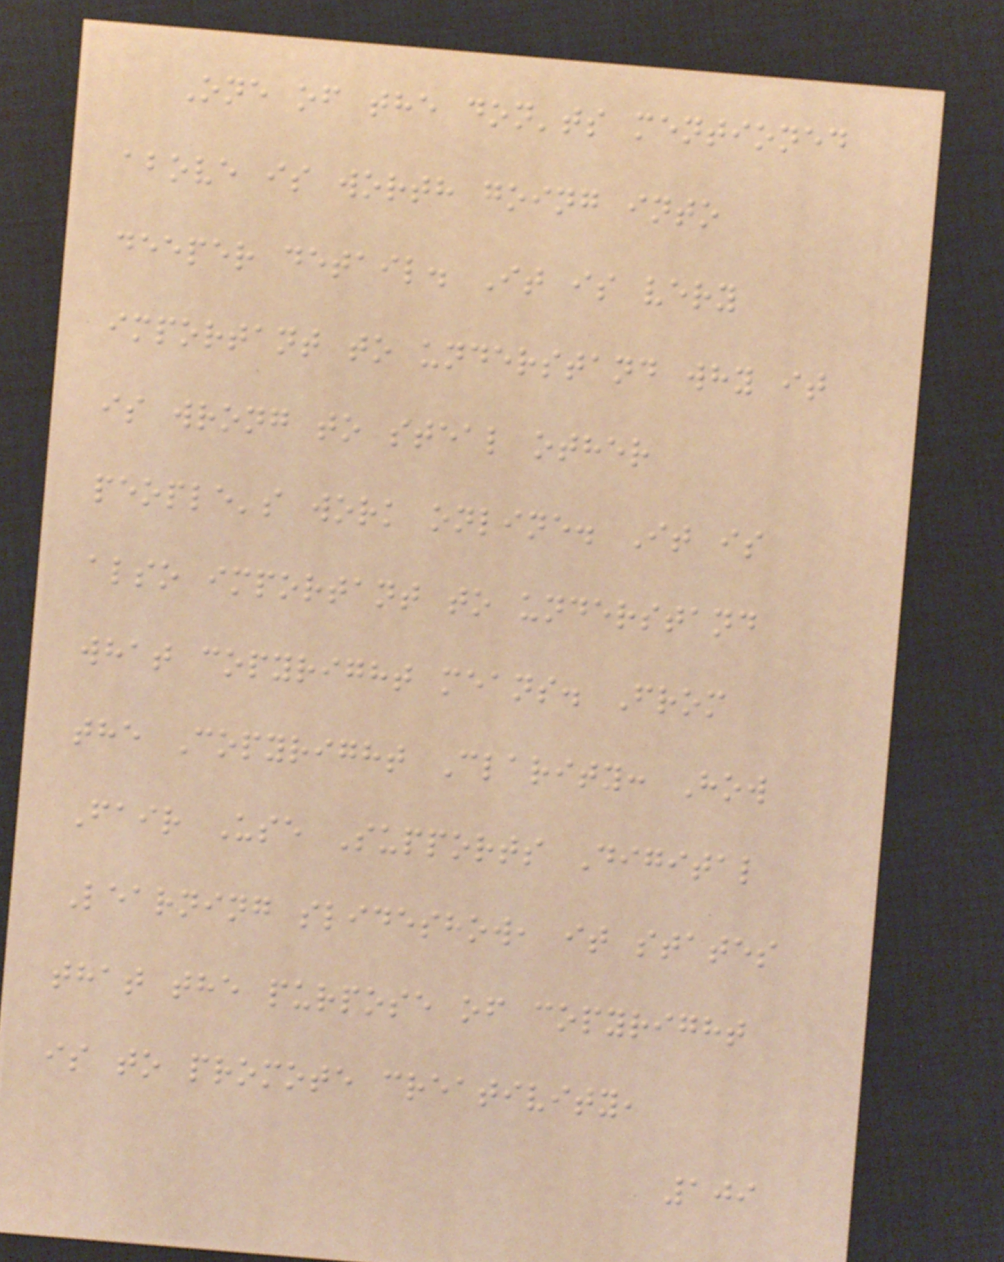One of the don'ts mentioned
above is worth going into
deeper detail. It is very
important to understand why it
is wrong to steal other
people's work online. It is
also important to understand
what copyright means. From
the Copyright Clarity: How
Fair Use Supports Digital
Learning slideshow, it states
that the purpose of copyright
is to promote creativity,
109
